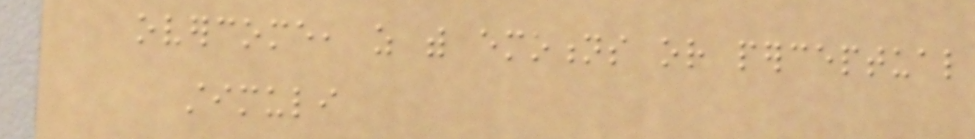overcome, as with emotions or perceptual
stimuli
